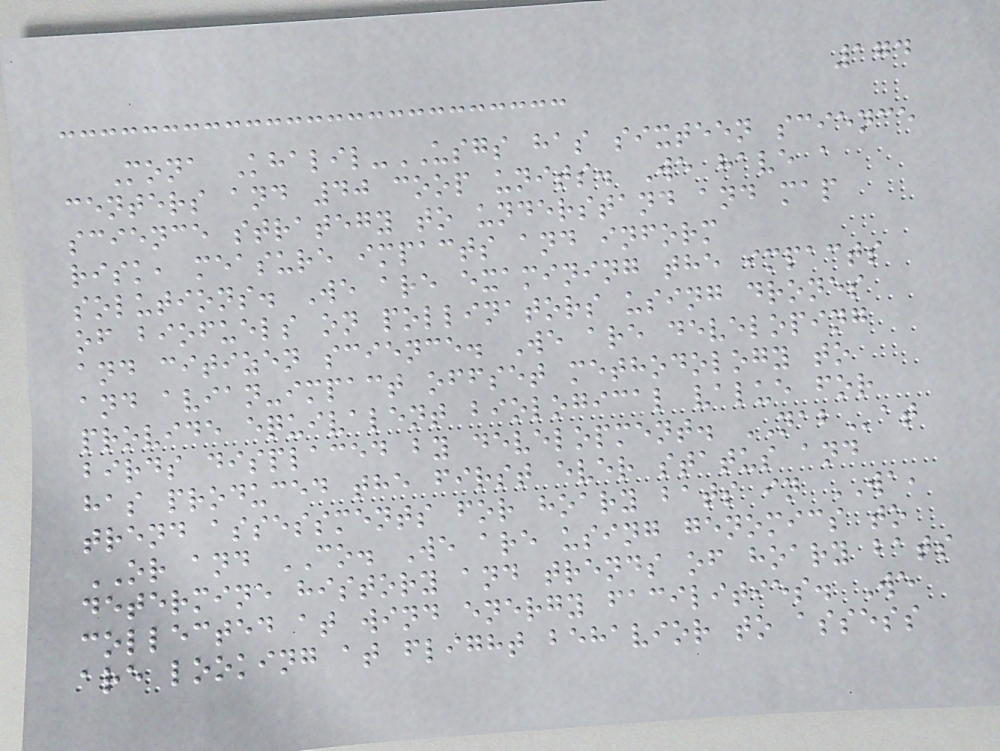174
Mona Khalil-USGS has sixteen science
centers and 40 coop units. We have a
science strategy to understand and map
risk, measure impacts and inform
solutions. We are examining the impacts
of biofuels on pollinators using drones
and citizen science. We are developing
and avian-impact offset methodology to
provide equivalent biological value for
birds displaced by development. NABat
has produced the first ever status and
trend assessments for hoary bats in WA,
OR and CO. We are using genomics to
determine history and trends of hoary bats
collected at wind energy facilities. We
are looking at flight behavior to assess
